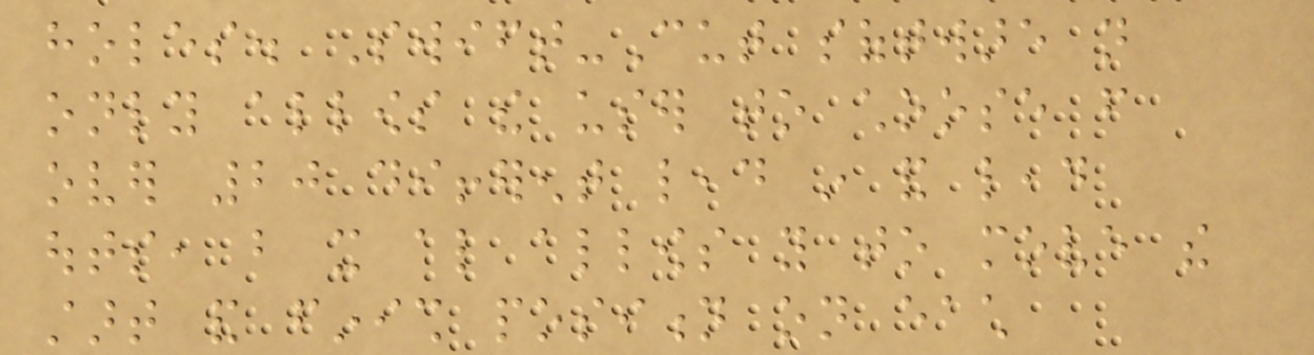holes. Swift-Cut software not
only allows the user to choose from
over 20 different lead in and lead
outs, but it also allows you to move the
start and finish position on each
